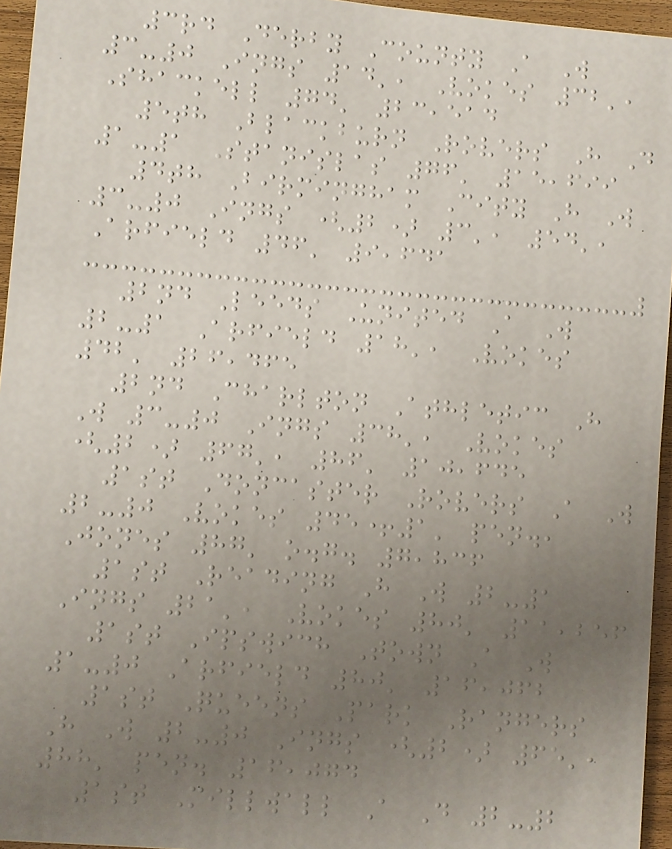3rd Derby County A W
3-0 Ings 14', Vokes 32',
Shackell 74' 23,514
5th Blackburn Rovers H D
1-1 Stanislas 76' 15,699
4th Birmingham City H W
3-0 Ings (2) 3', 54',
Arfield 46' 9,641
2nd Leeds United A W
2-1 Arfield 18', Vokes
42' 26,465
2nd Charlton Athletic H
W 3-0 Ings 38', Vokes
(2) 67', 86' 10,645
1st Doncaster Rovers A W
2-0 Vokes 45+1' pen.,
Jones 87' o.g. 7,836
1st Reading H W 2-1
Ings 21', Vokes 80' 11,256
1st Ipswich Town A W
1-0 Arfield 80' 16,062
1st Queens Park Rangers
H W 2-0 Ings (2) 65',
88' pen. 16,074
1st Millwall A D 2-2
